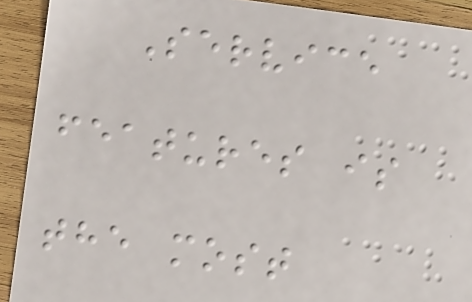Service
features is
the most
